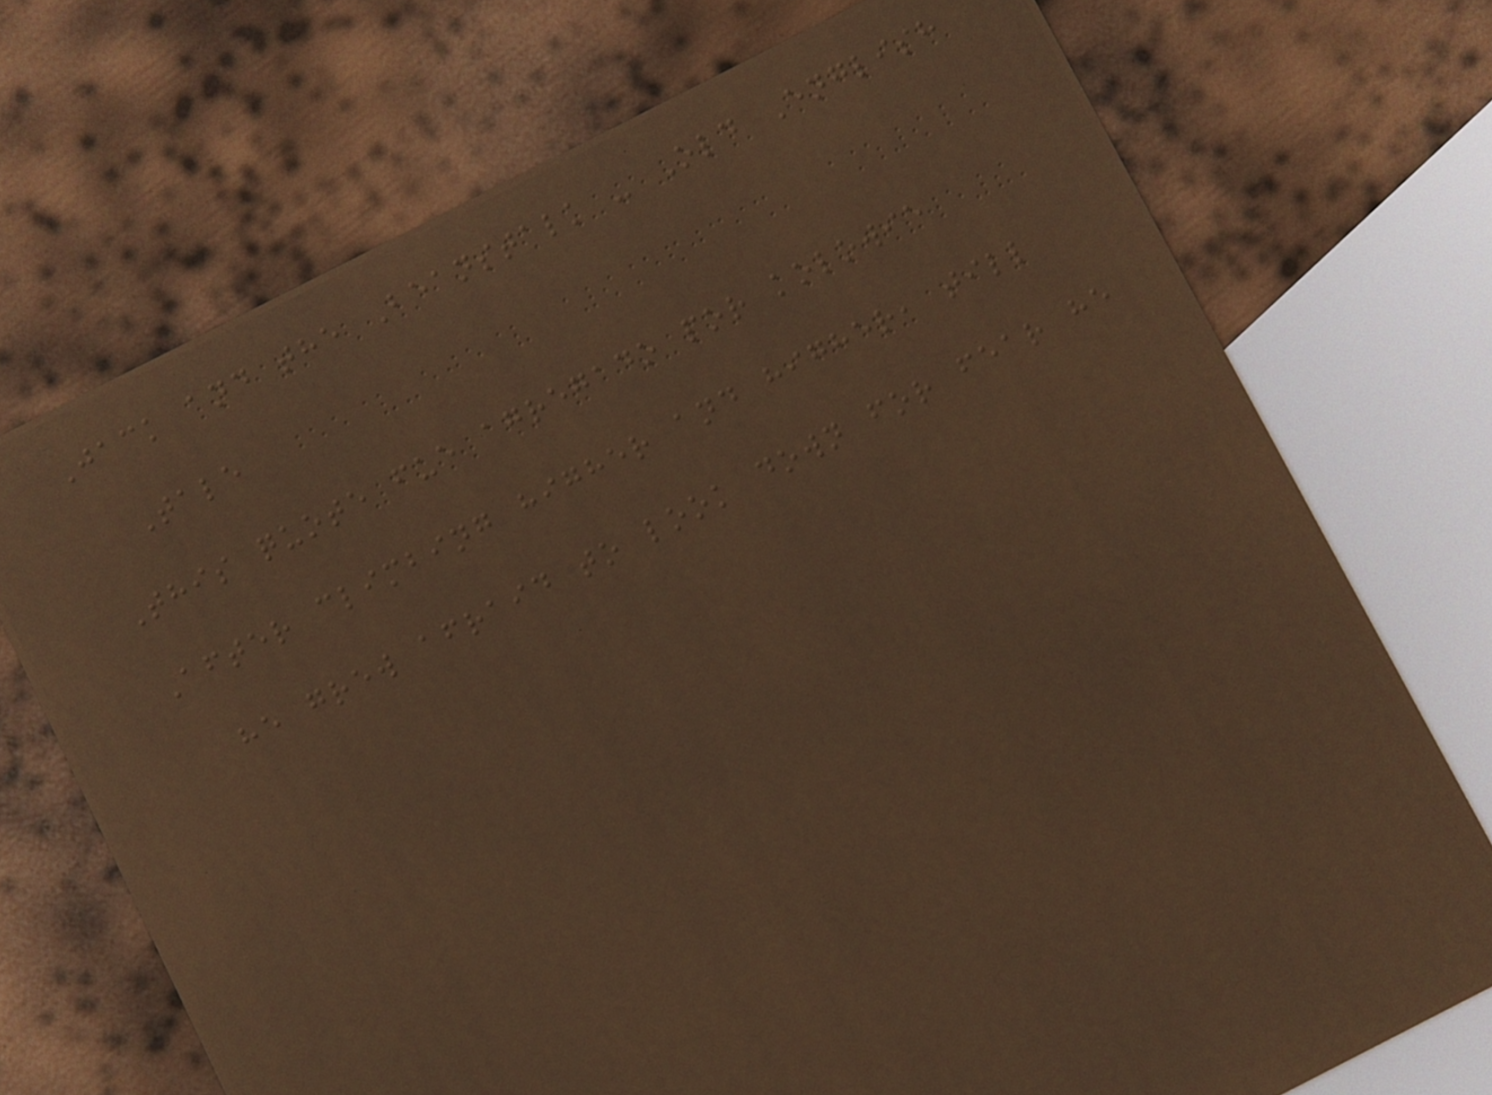Jack and the Beanstalk - Old English
Tale
This quote fue agregado por kolowie
After climbing higher and higher, till
he grew afraid to look down for fear he
